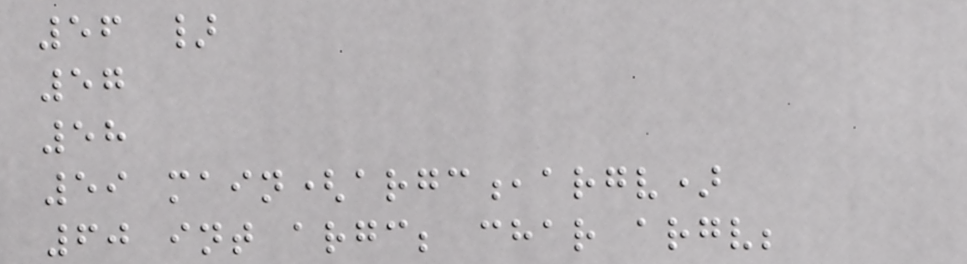56 }
57
58
59 main(argc,argv)
60 int argc; char argv;
